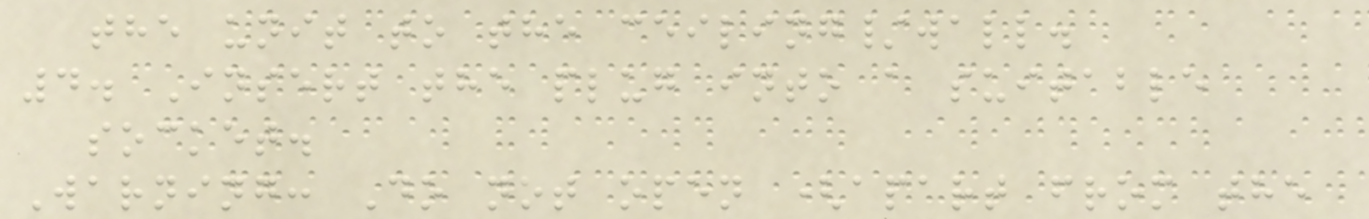the unit to the ceiling/wall.
4. Insert the plug into a suitable
socket.
Warning: Do not open (apart from the
